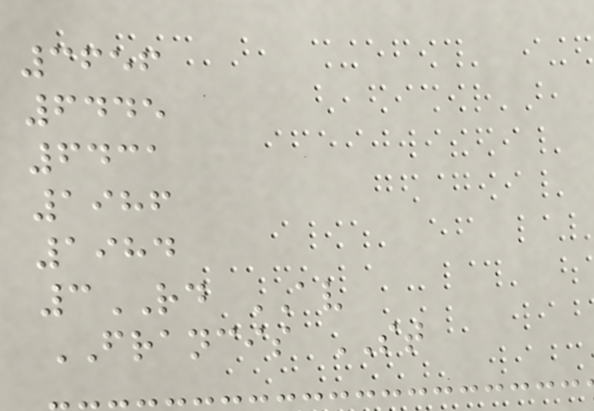3656
6445
6431
1986
1984
3RD AV
FRANCIS ST
